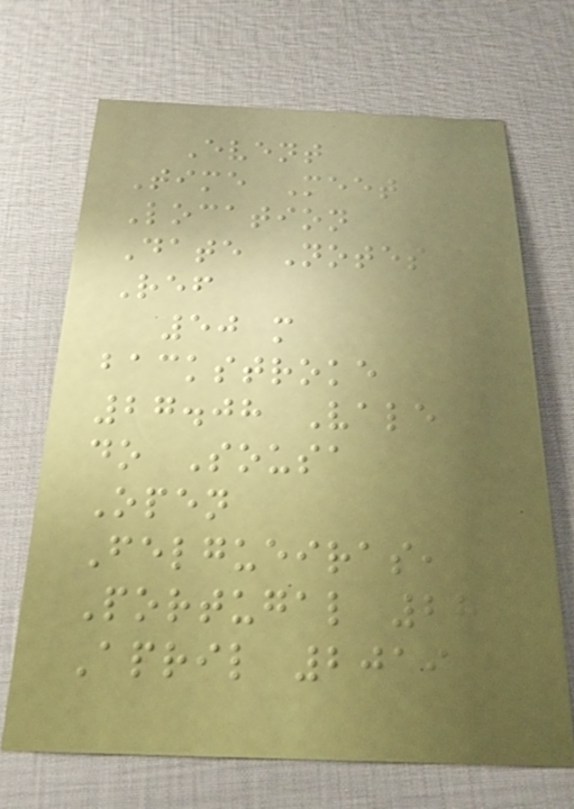Event
Time Meet
Location
Date Notes
Ref
50 m
backstroke
27.08 Vale
do Sousa
Open
Felgueiras,
Portugal 28
April 2019
